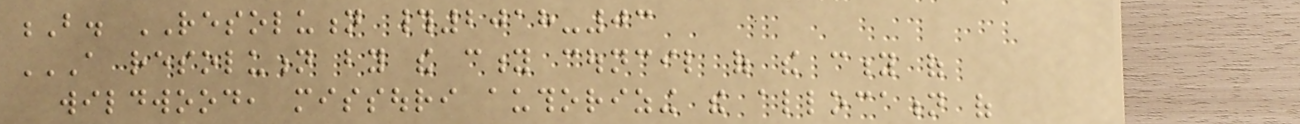B. RESOLUTION #2018-03
A RESOLUTION BY THE CITY COUNCIL OF THE CITY OF
WILDWOOD, MISSOURI AUTHORIZING THE ALLOCATION OF
